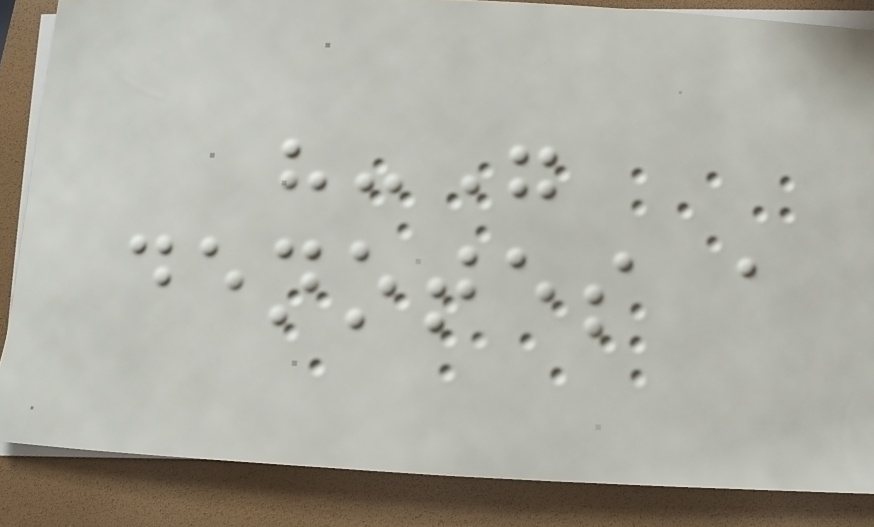"-"
denotes a
